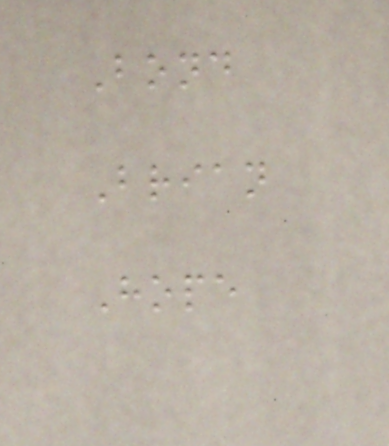Bond
Brian
Hope
